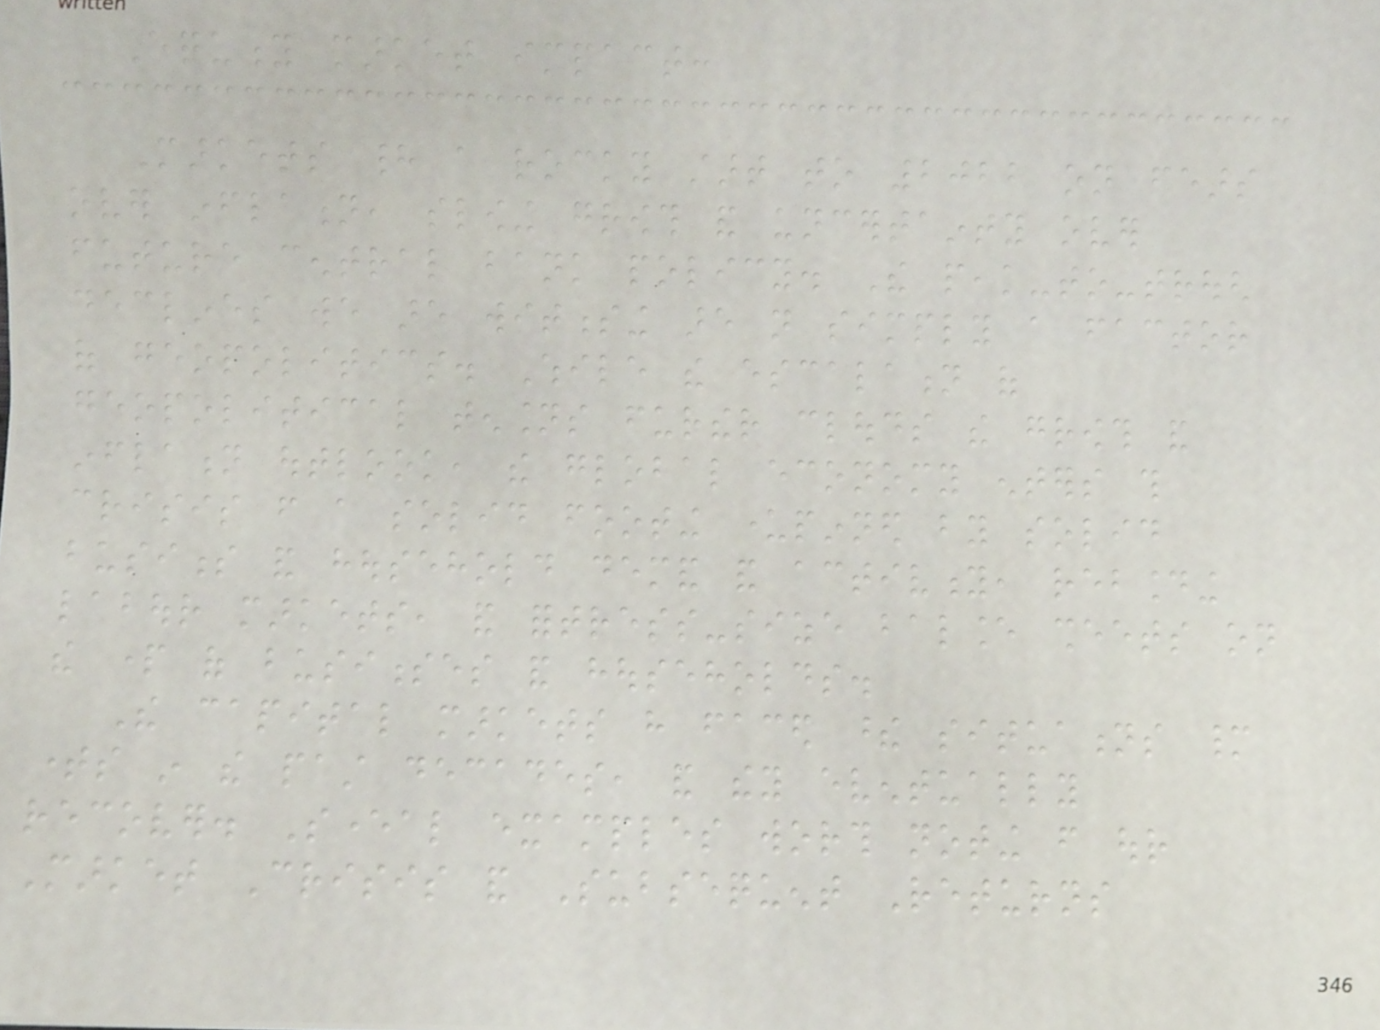Equity market impact:
Markets had a rocky start to 2022 on fears
over inflation, slowing growth and uncertainty over
future central bank policy. The peak-to-trough
declines we are witnessing are not simply a factor
of geopolitics. While the escalation of
geopolitical tensions further clouds the growth and
inflation outlook, the global economy enters this
crisis from a solid footing underpinned by solid
business and household demand and activity, rebounding
labour markets, and fortress-size balance sheets on
the part of businesses and households.
The capital markets have faced these situations many
times in the past decades, and they eventually
recover. Several examples worth noting from our
Market Crisis and Subsequent Returns
